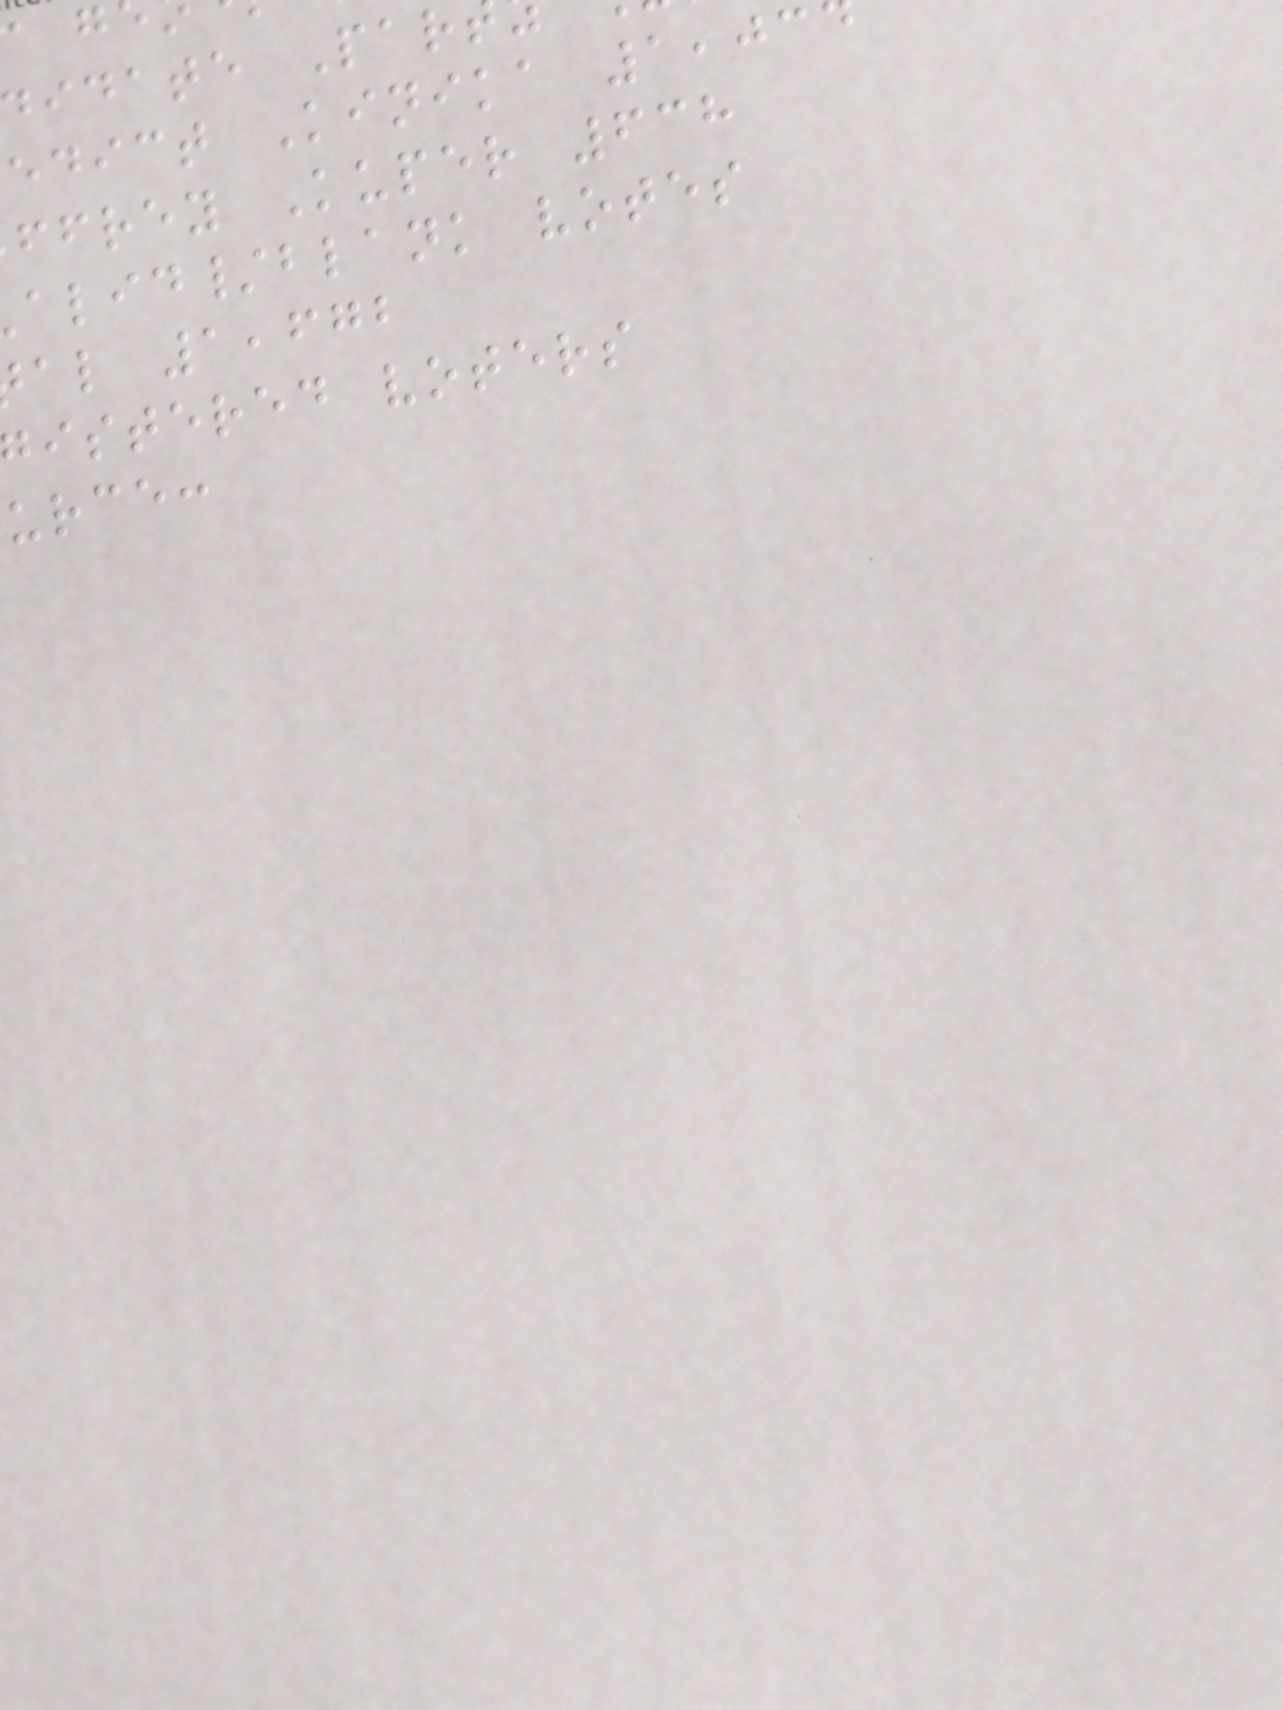didate Par
edict Kinika 1,03
ffrey Kuper 638
alid/blank votes
al 1,672
istered voters
urce:
